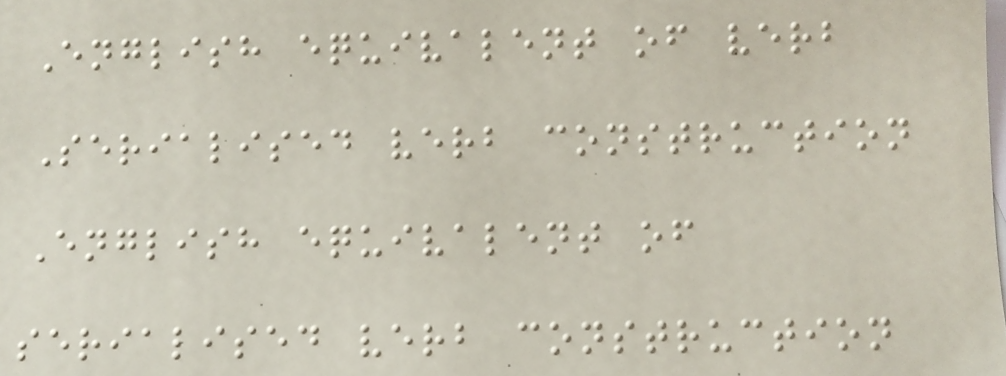English equivalent of verb
Serialised verb construction
English equivalent of
serialised verb construction
